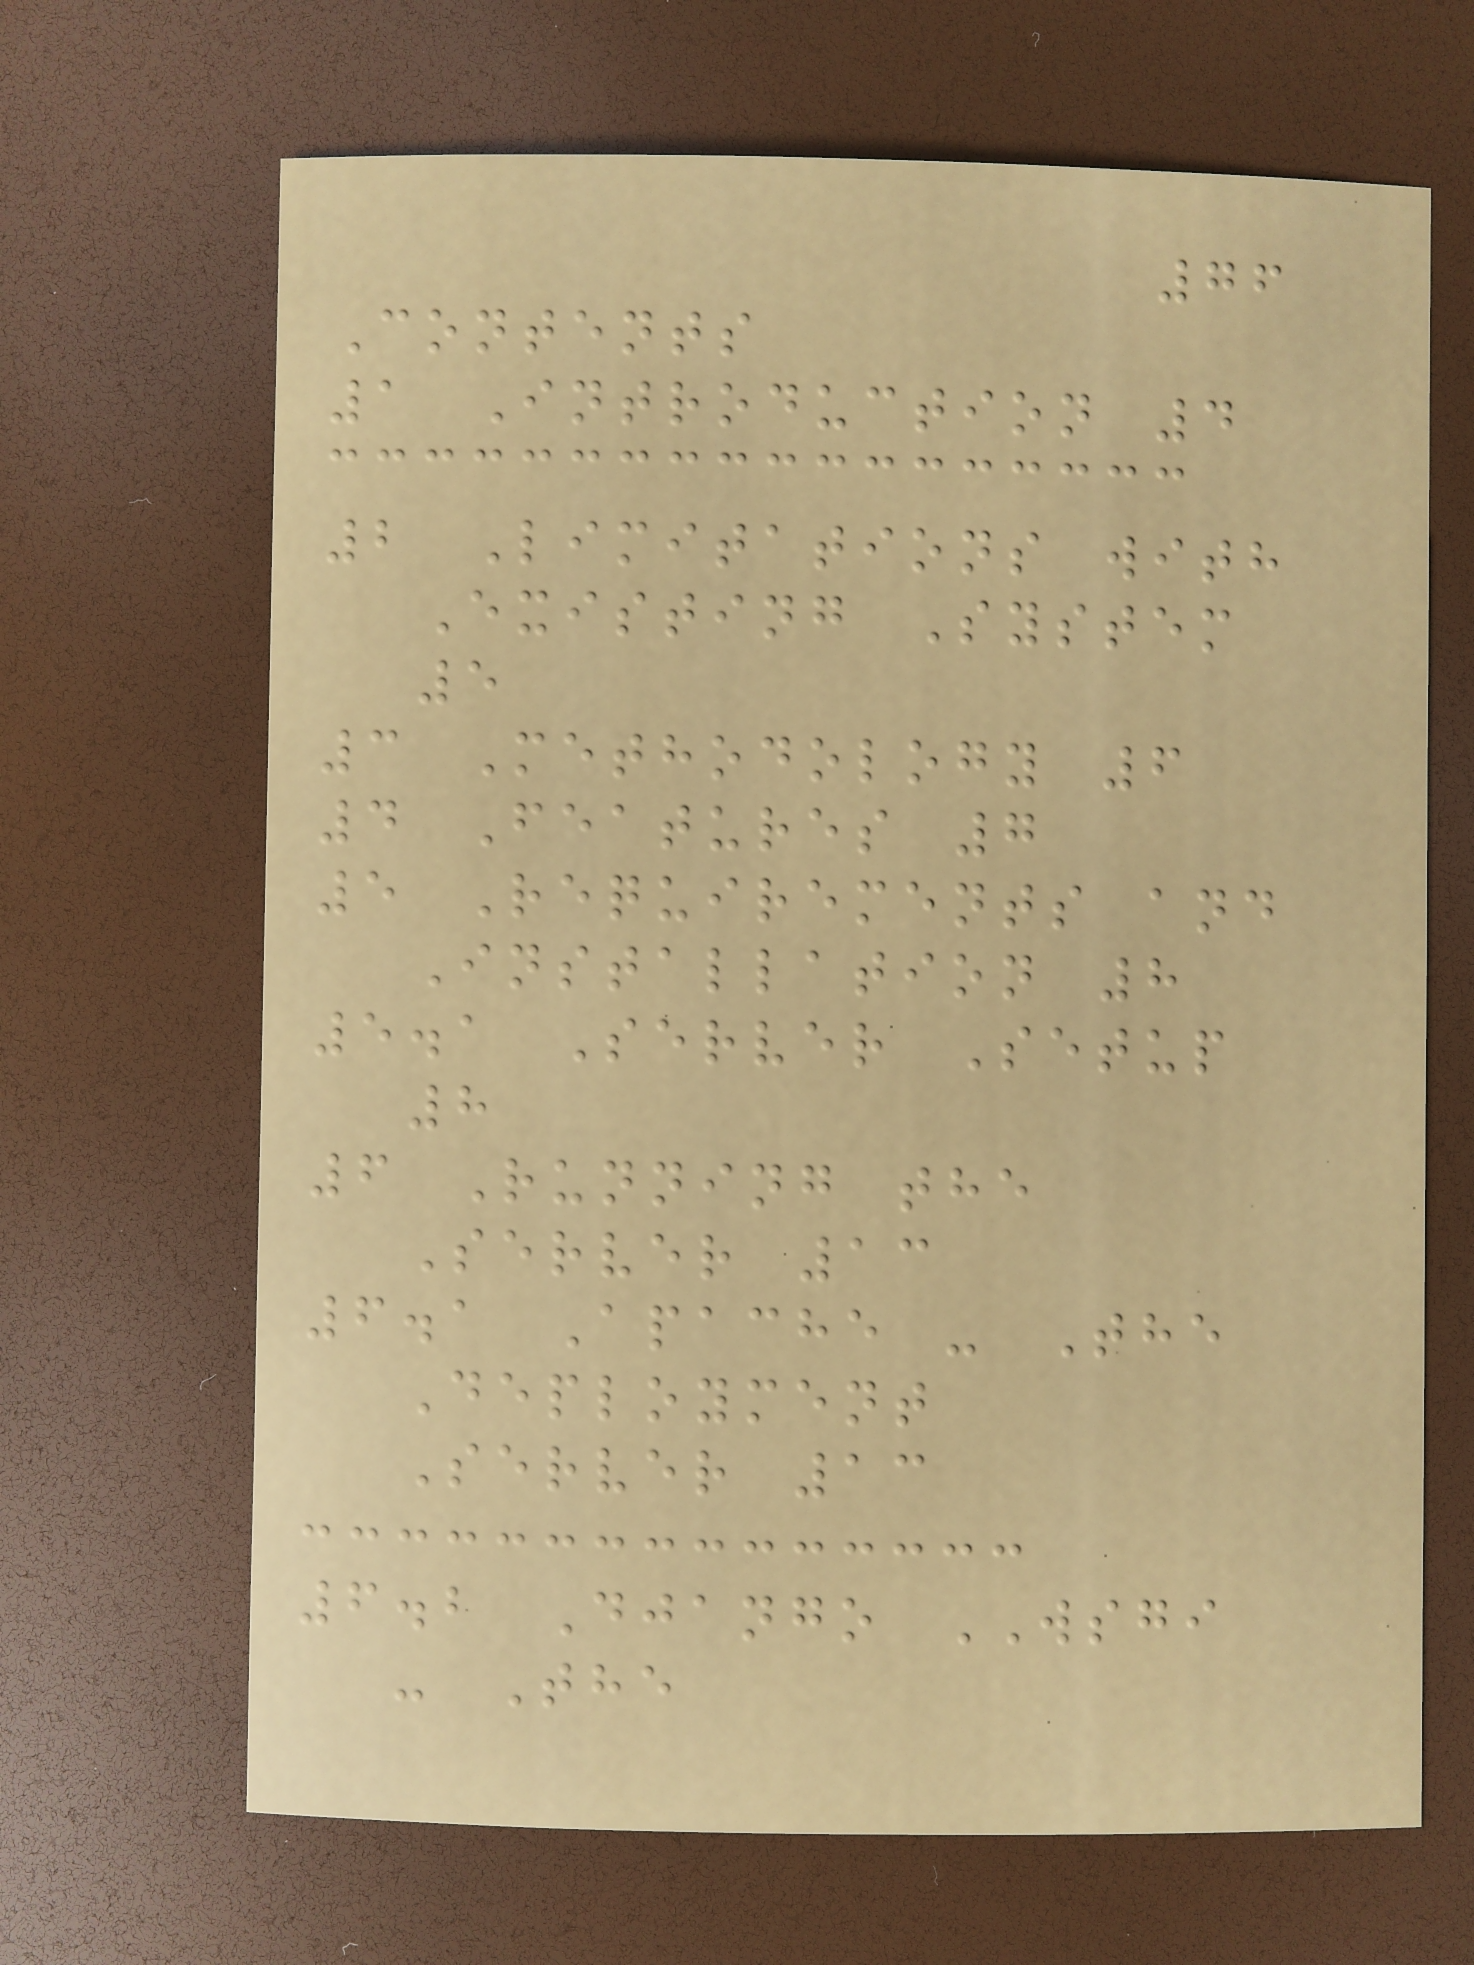76
Contents
1 Introduction 4
2 Limitations with
Existing System
5
3 Methodology 6
4 Features 7
5 Requirements and
Installation 8
5.1 Server Setup
8
6 Running the
Server 13
6.1 Apache - The
Deployment
Server 13
6.2 Django WSGI
- The
